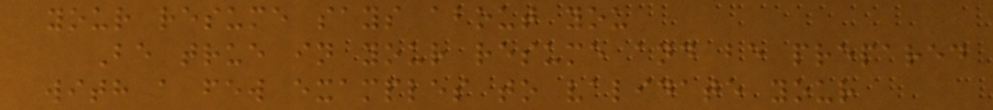your resume says about you
Be true in your resume and be prepared
with a few examples to validate your
